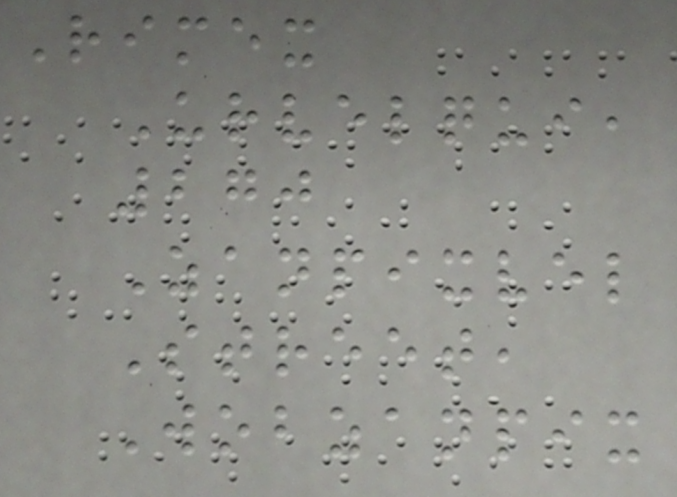Rimex
Urvelqui,
270
Zanpixvel
Street,
Wobzanpix
